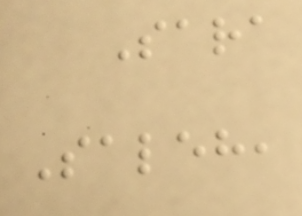Sara
Saleh,
